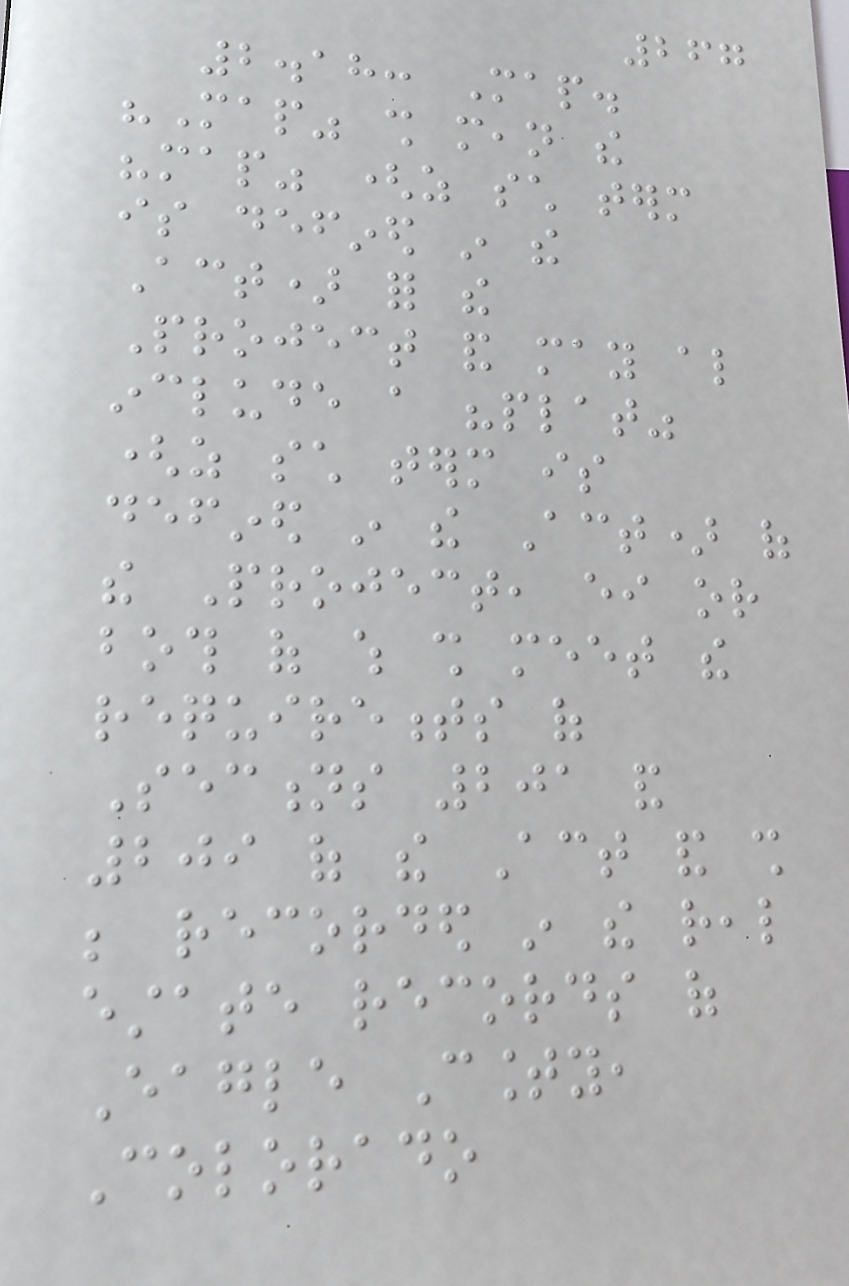267
2.18: Map.
"Map" shall mean the
"map" (as such term
is defined in the
Act) for the
Project and may also
include a "plat"
(as such term is
defined in the Act) of
the Project, either or
both of which shall meet the
requirements of
Sections 201 and
209 of the Act and shall
be recorded in the real
estate records of
Eagle County,
Colorado
